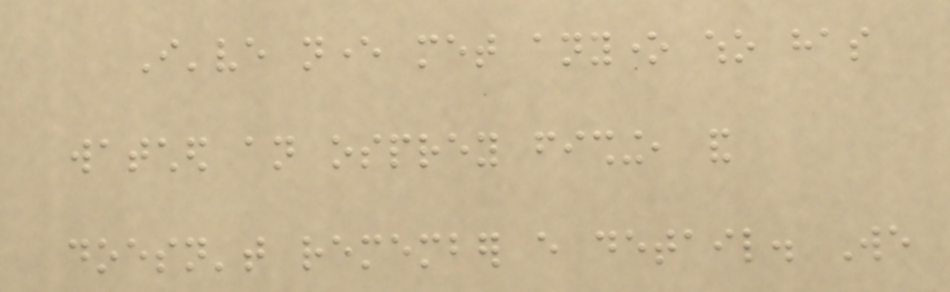I've never met anyone who has
watched an osprey fishing, and
doesn't remember every detail. We
